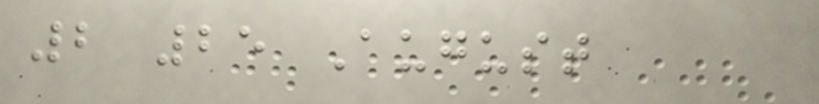2 25 August
